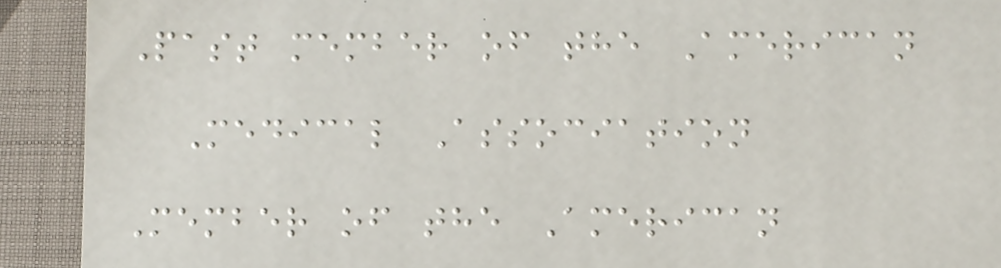Past member of the American
Medical Association
Member of the American
